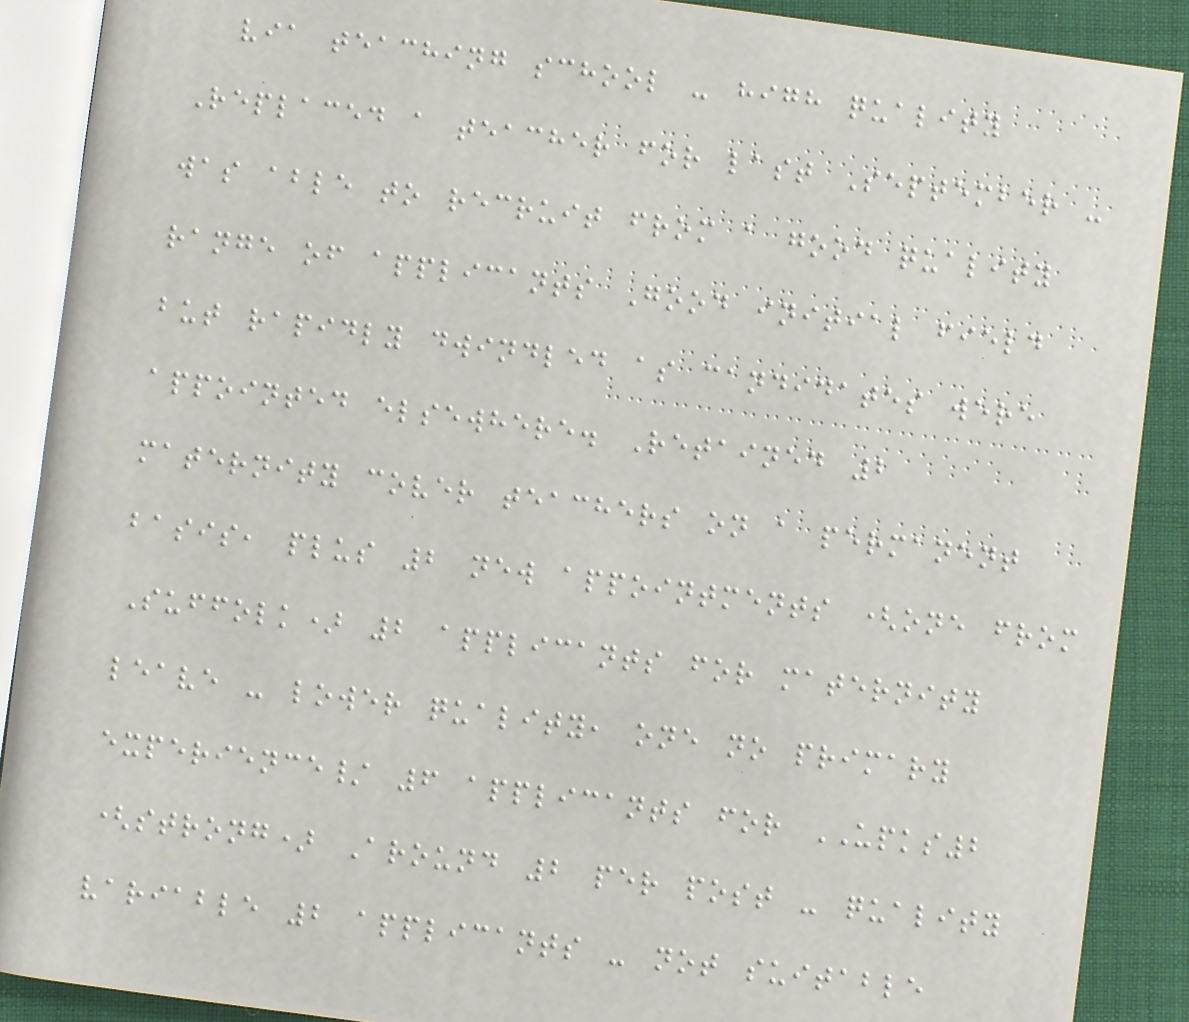via teaching school - high quality
Replaced a teacher for last September -
was able to recruit from a good quality
range of applicants Good initial field
but rapidly dwindled as candidates were
appointed elsewhere. Retained 2
maternity cover teachers on a permanent
basis, plus 2 new appointments (one from
Suffolk) 2 applicants for maternity
leave - lower quality, one no primary
experience/ 6 applicants for UPKS2
(strong) Around 2 per post - quality
variable 2 applicants - not suitable
